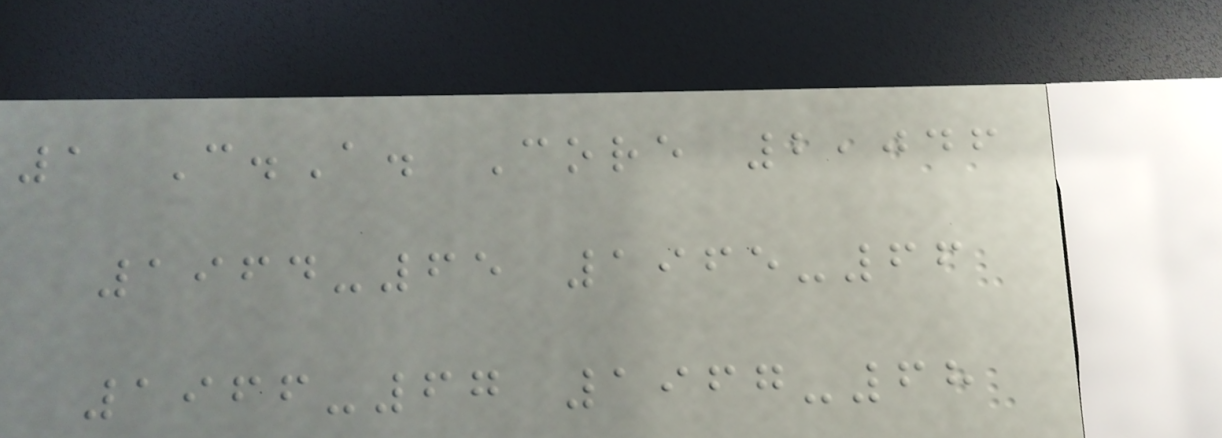1 C.A. Core 2,046
1964-65 1965-66
1966-67 1967-68
